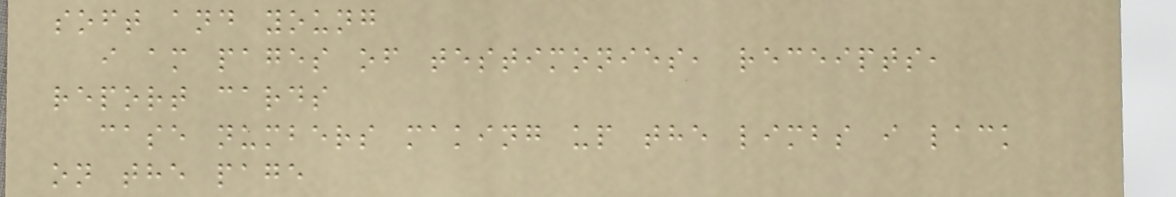soft and young
i am pages of testimonies, receipts,
report cards
case numbers making up the limbs i lack
on the page
